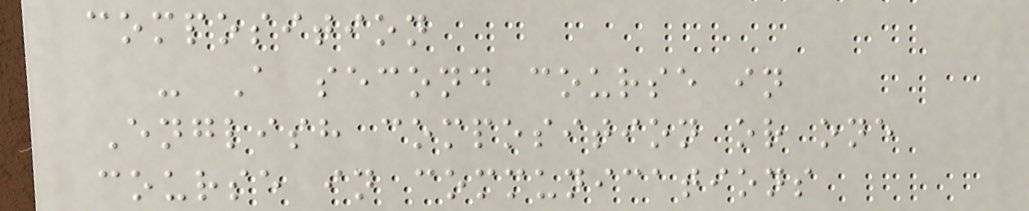composition
- A second course in
English composition or one
course in communications
